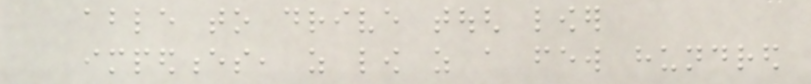able to drive tough lower
impedences, as low as a few hundred
